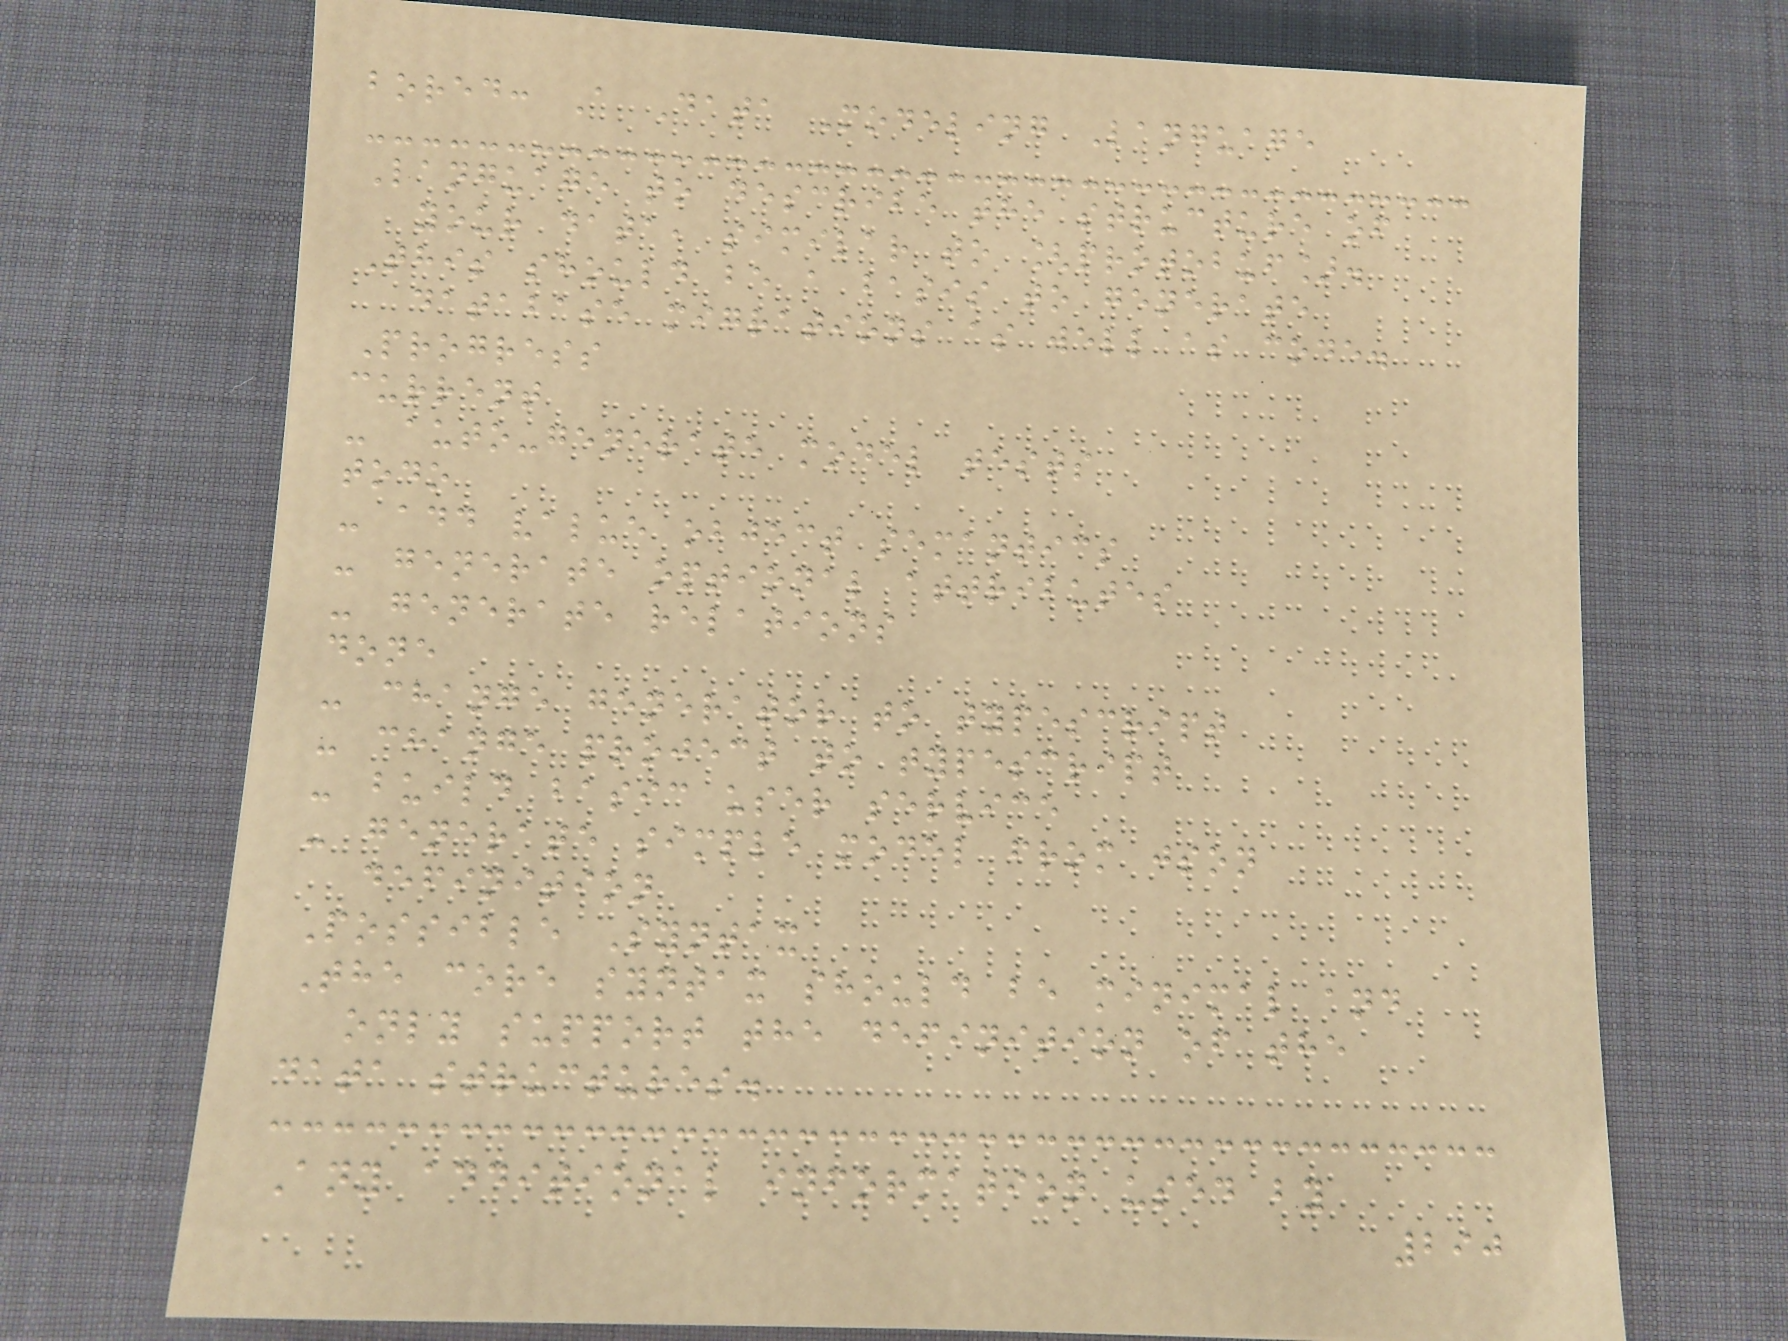bored: A Data Modeling Language
Language to describe the structure of
your data, similar to [protobuf].
This should be a basis to generate
database migrations as well as code.
Progress
current
- auto-generate model tests
todo
- add value object semantics
- generate optional attributes
- generate relations
done
- change generator to typescript
- change project to typescript
- build basic user service
- generate simple model from json
definition
Possible Syntax
The core syntax should be minimal and
only support the definition of the
data structures.
Any additional information used by
290
